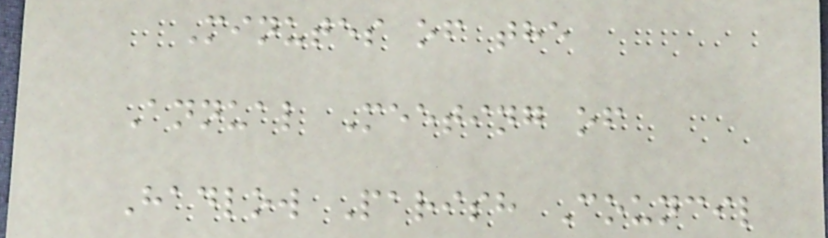Minutes of the
Annual Meeting of
Hadlow Parish Council
